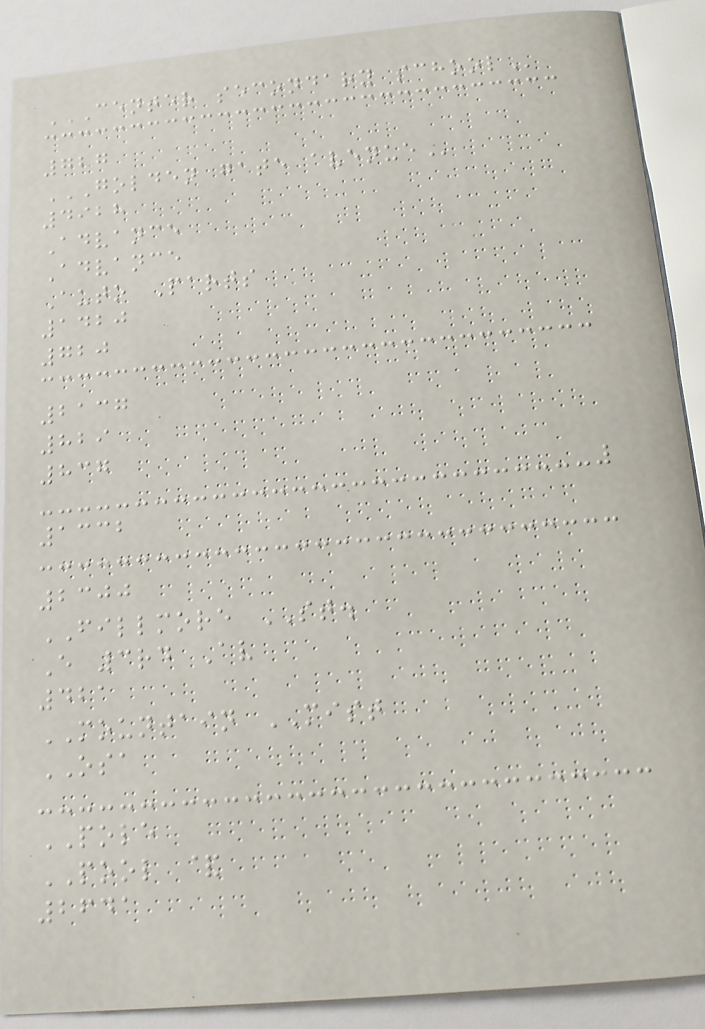CENTER SECONDARY SCHOOL
727
GOLDEN GATE AVENUE
4928
Advance
Advance
Auto Parts
1420
720
2137
829
837
1332
2300
FILLMORE ST.
E 3rd Av
421
MOUNTAIN MIST
OSA
POLE
POOL &
2641
